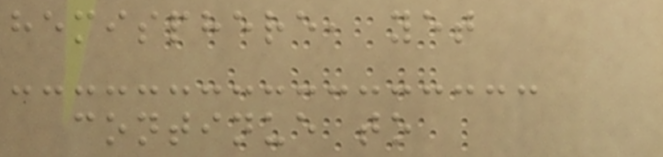hemisphere, yet
continue to
